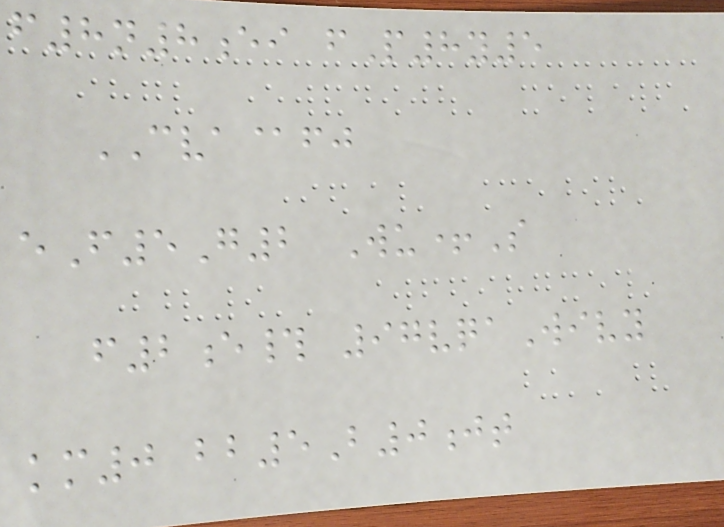f8n8ei fP8y5
CVA@fj
eF5G2 Wu+S
f2e# 97vqaWivy
km0 bb5B0jt
